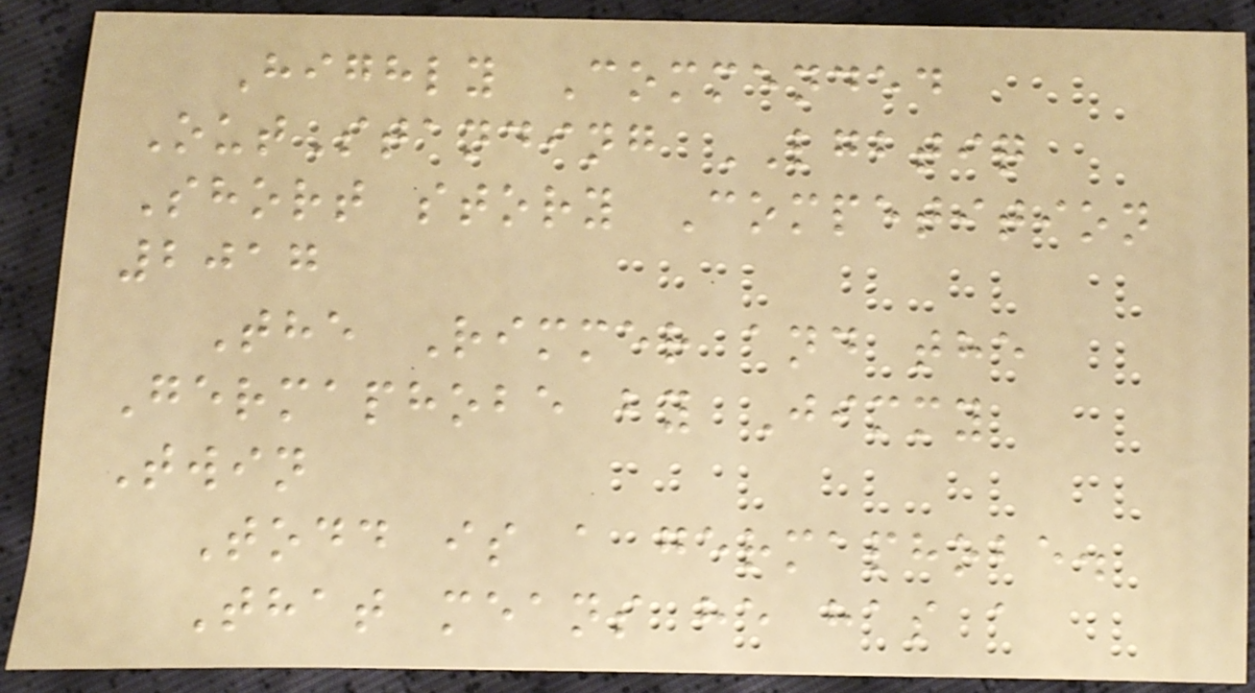Highly Commended
OutStanding LGBTIQ
Short story Competition
2017
The Rimmer and the
Germaphobe by Jimmy
Twin
Todd is a germaphobe.
That means he has a
